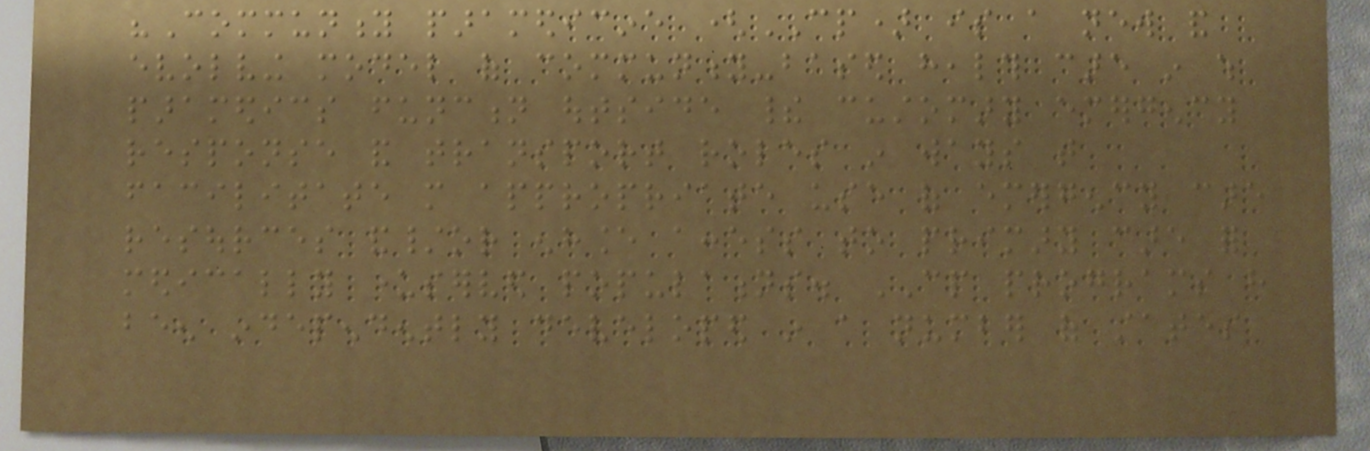"Community paramedicine (CP) is a new and
evolving model of community-based health care in which
paramedics function outside their customary emergency
response and transport roles in ways that
facilitate more appropriate use of emergency care
resources and/or enhance access to primary care for
medically underserved populations. CP programs have
been independently developed in a number of states
